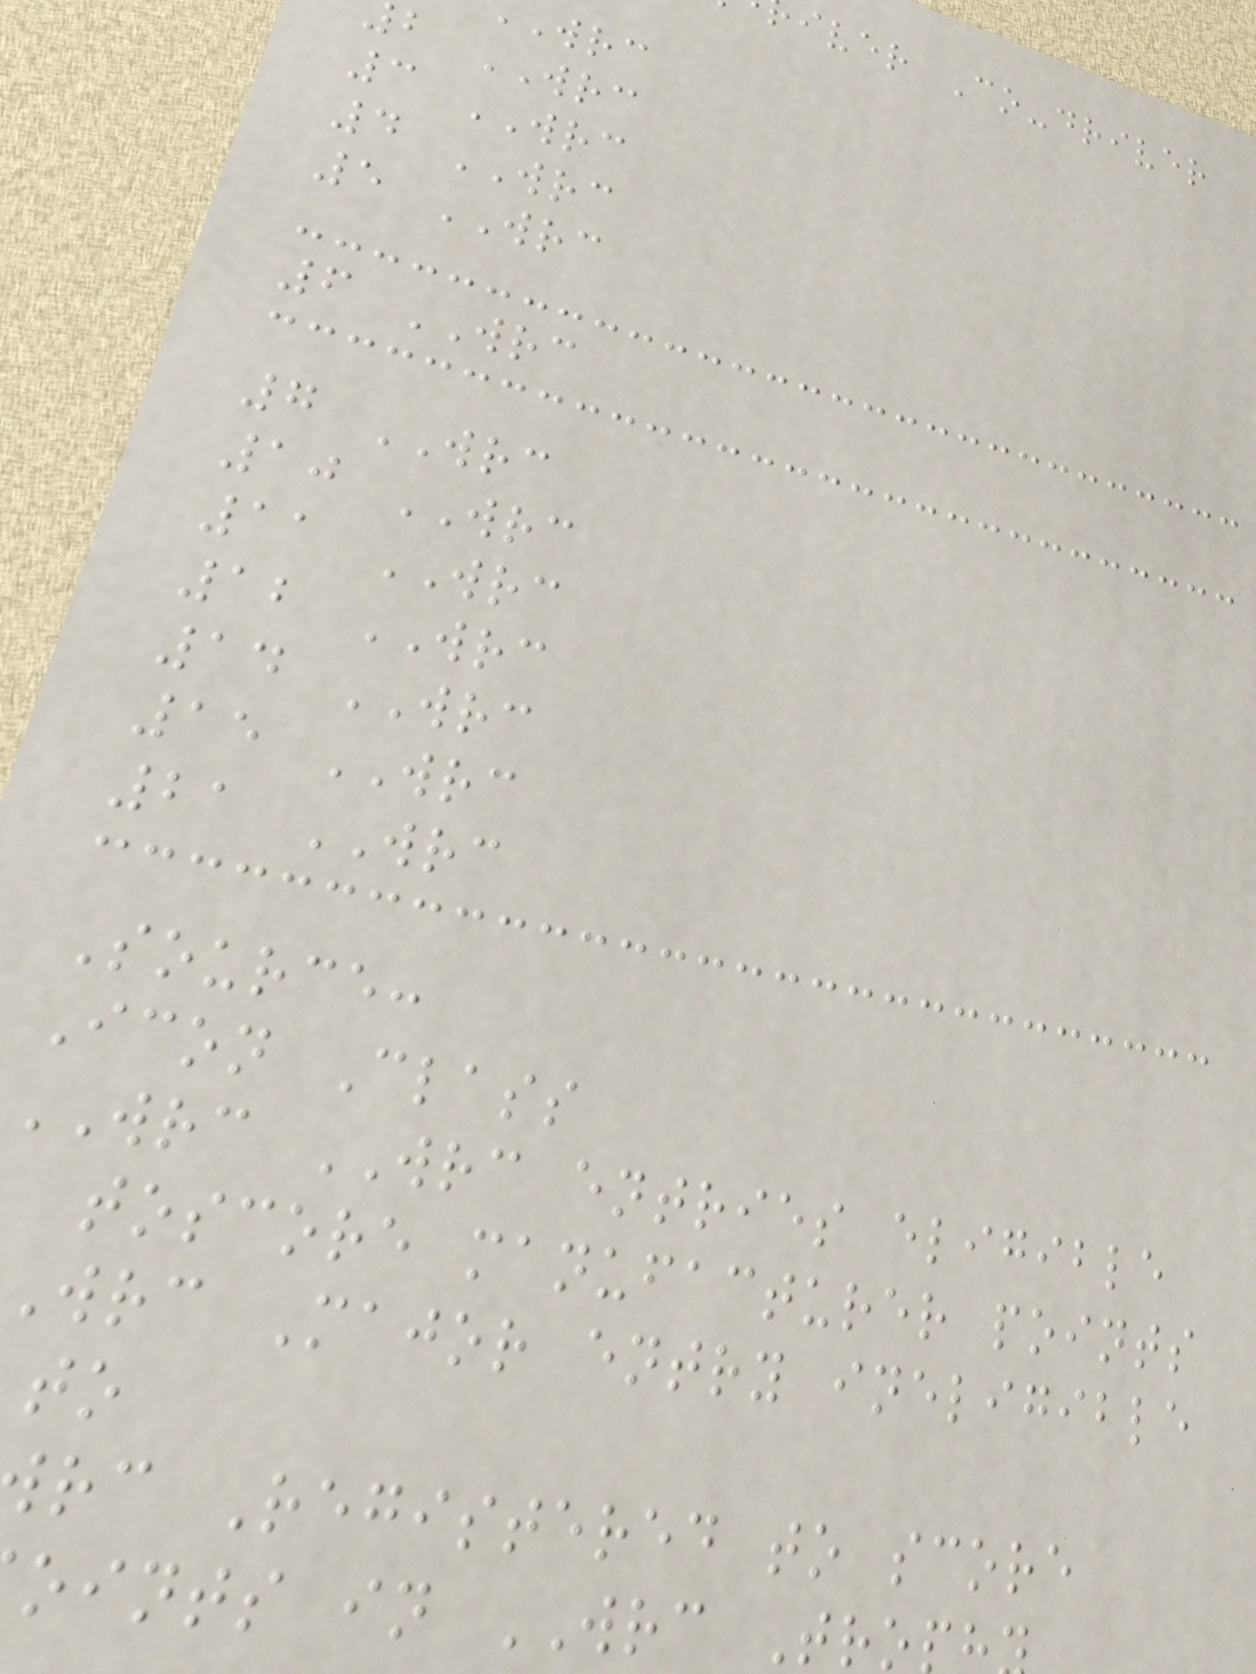iver Co-driver
b WRC
3 WRC
4 WRC
5 WRC
6 WRC
7 WRC
10 WRC
11 WRC
12 WRC
14 WRC
15 WRC
21 WRC
Source:
Icon Class
WRC WRC entries eligible
toscore manufacturer points
wrc Major entry ineligible
to
rc Registered to score
oints in WRC Tro
